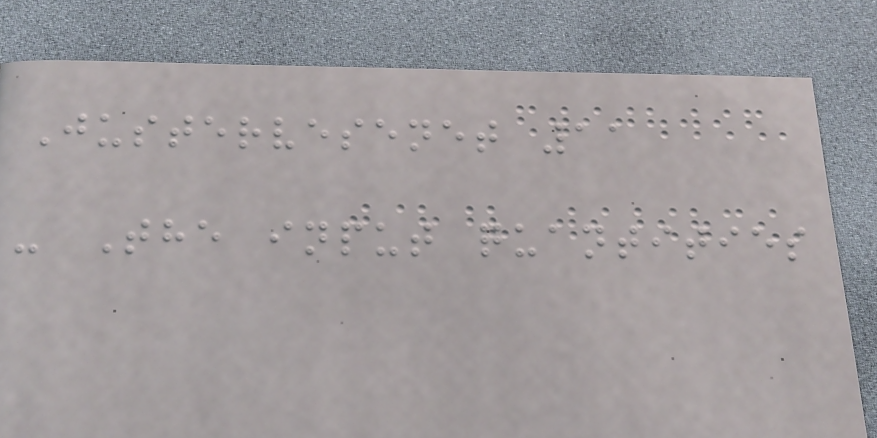Justervesenet 11
- The input quantities
